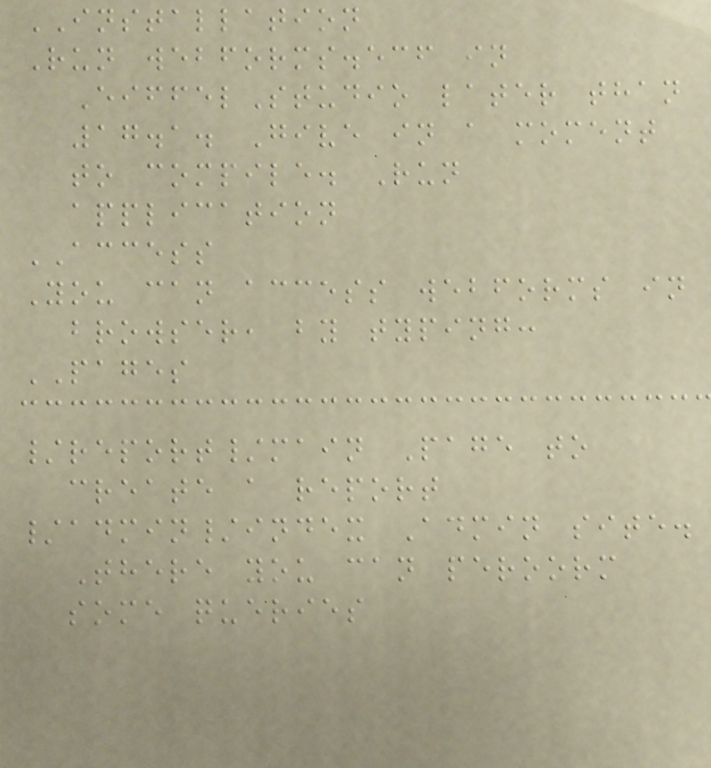INSTALLATION
Run webforms.ecf in
EiffelStudio later than
17.1. Give in a moment
to compile. Run
application
ACCESS
You can access webforms in
browser, by typing:
PAGES
/report/main Page to
create a report
/admin/index Admin site.
There you can peroorm
some queries
